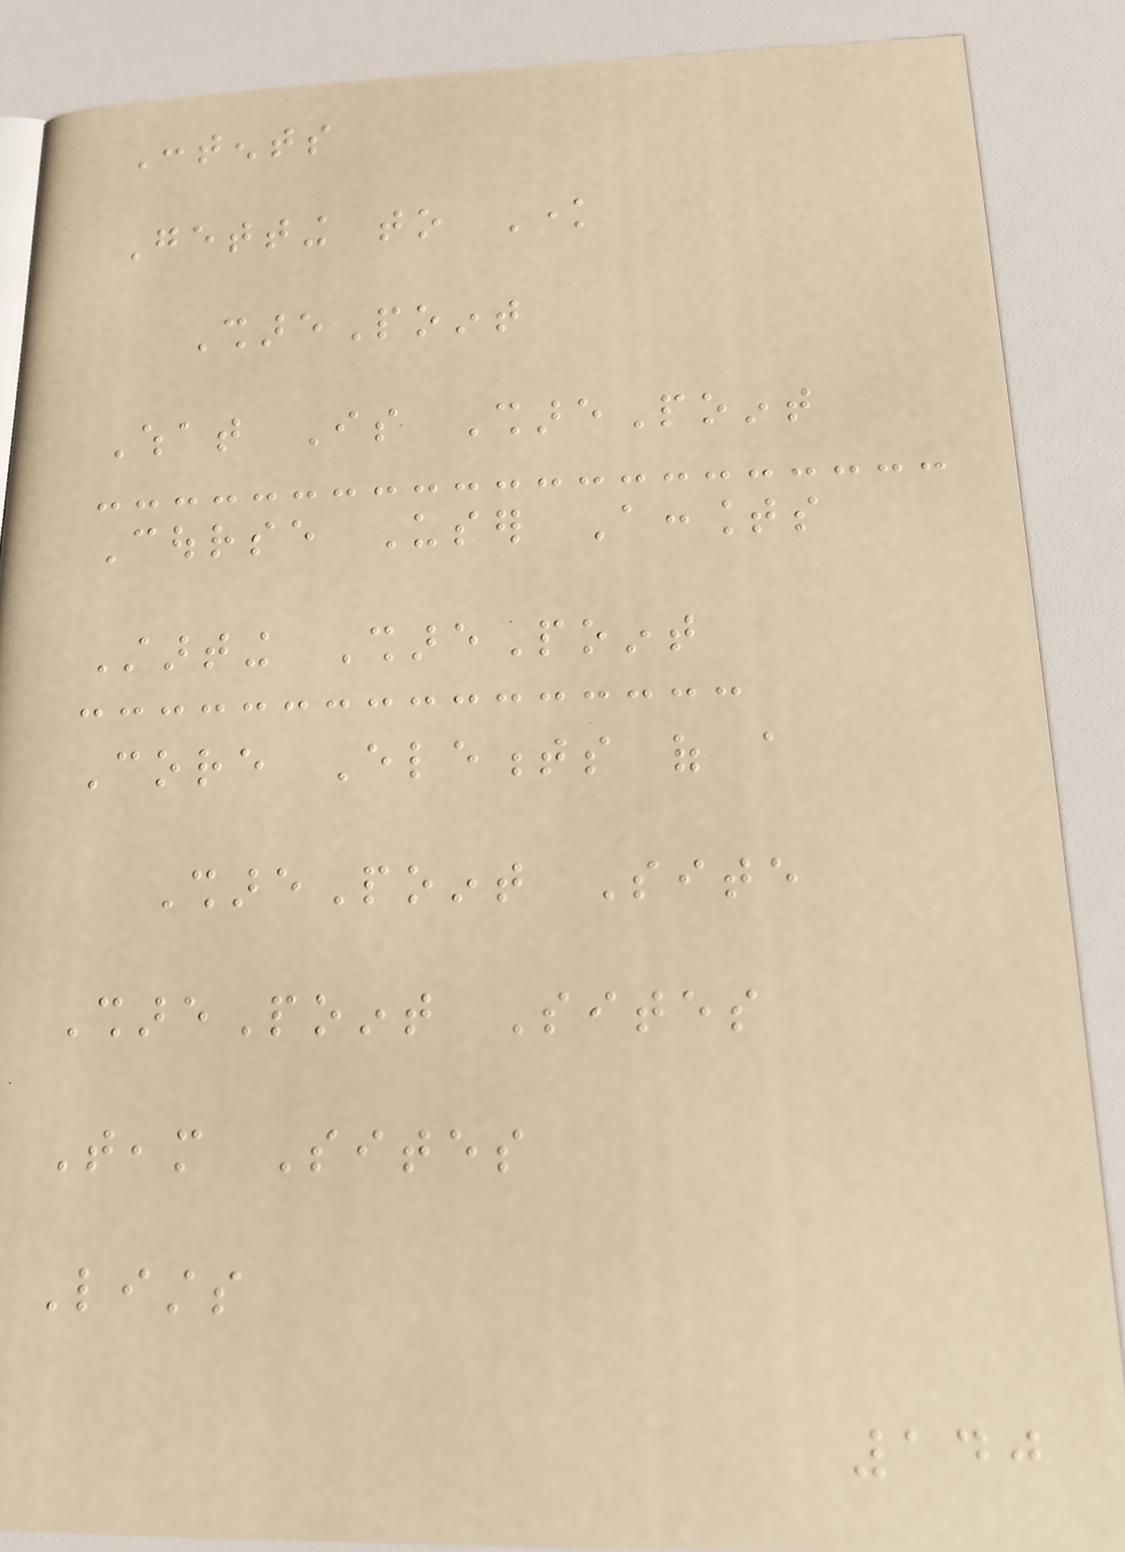Contents
Getting to Know
SharePoint
What Is SharePoint
Course User Accounts
Starting SharePoint
Core Elements of a
SharePoint Site
SharePoint Sites
Team Sites
Lists
140
